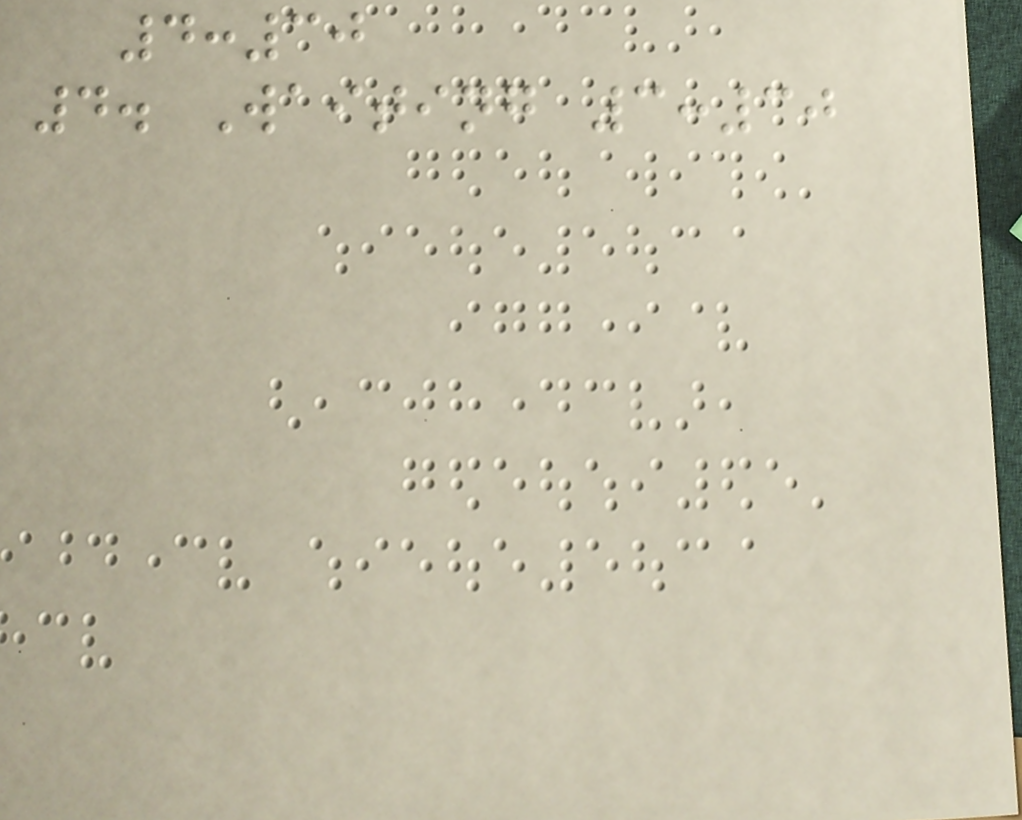4:30
4. Waiting 3:30
